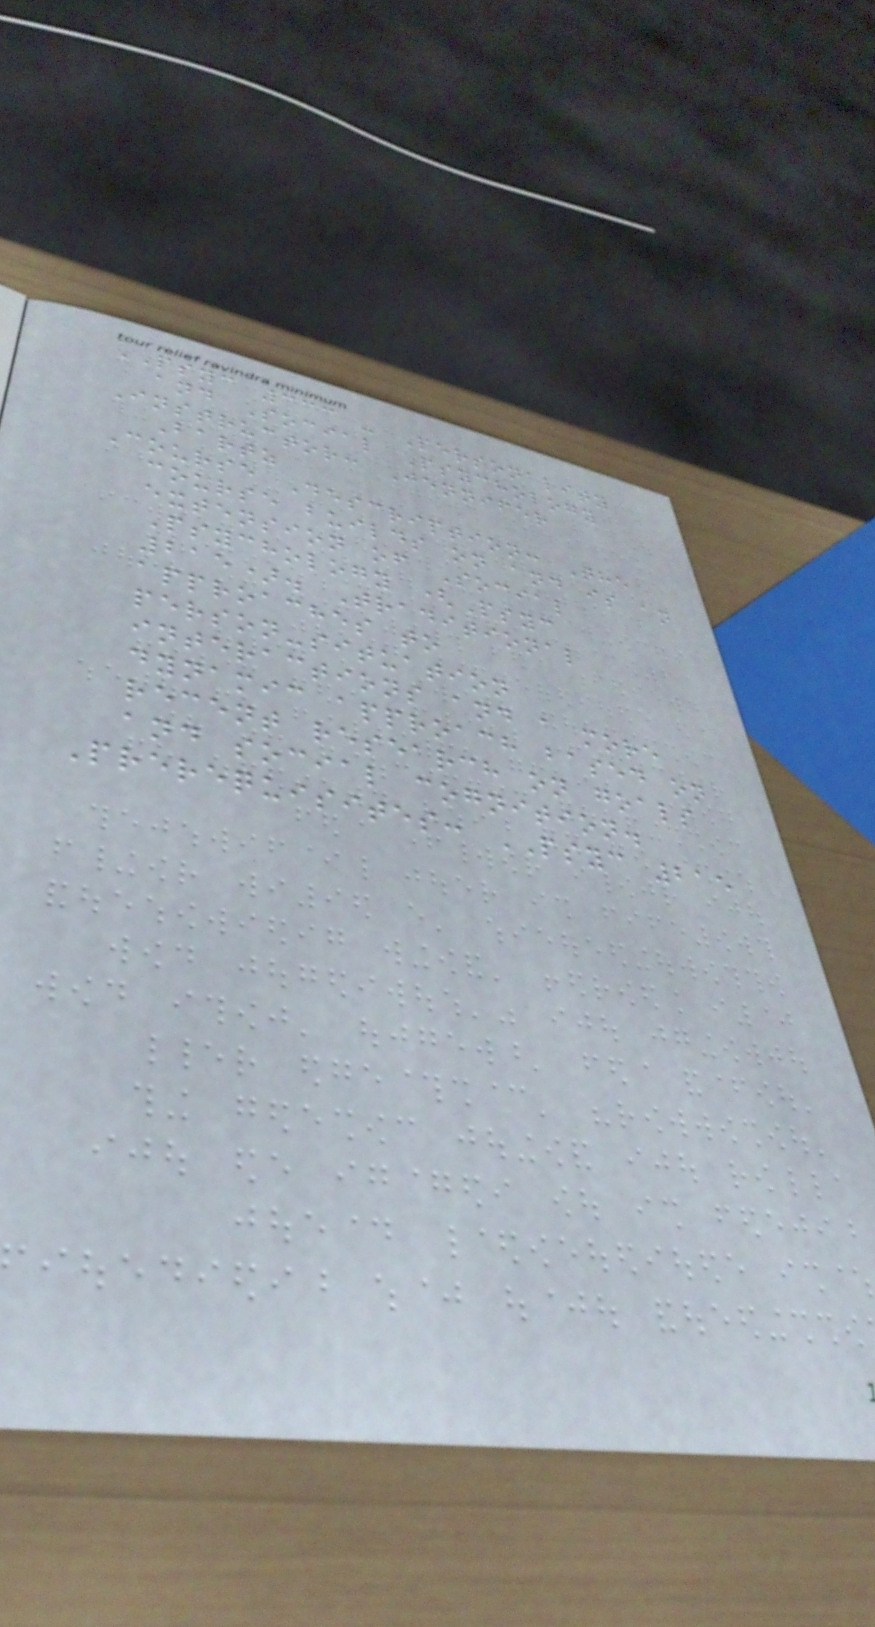PSYC 333 - Personality
and Social Psychology
Instructor: Jennifer
Bartz
Course Description: The
course builds on and is an
extension of Social
Psychology (Psyc
215). Traditional
approaches to
person-situation
interactions and a more
dynamic approach based on
recent research on goals
and social cognition.
Prerequisites: PSYC 215
